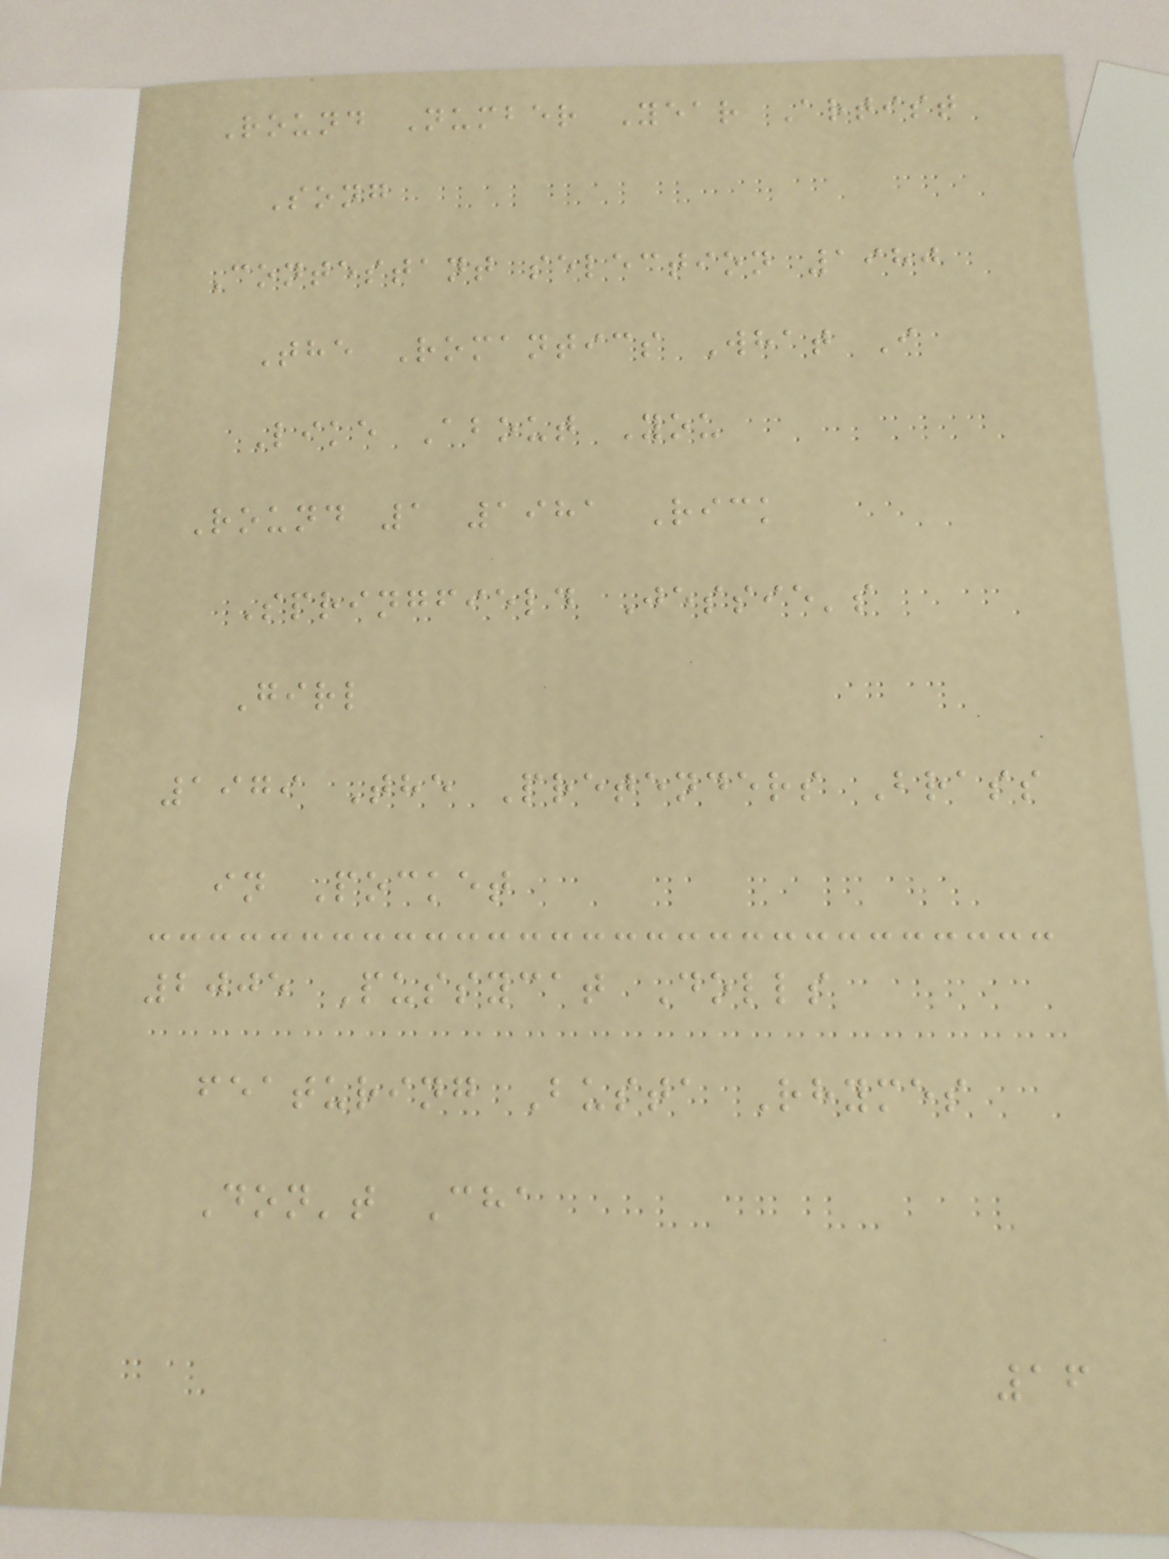Round Number Year Artist
Song
Contestant selection 1980
The Romantics What I
Like About You
Round 1 1981 Rick
Springfield Jessie's
Girl
1979 The Pretenders Brass
in Pocket
2005 Pussycat Dolls
featuring Busta Rhymes
Don't Cha
16
